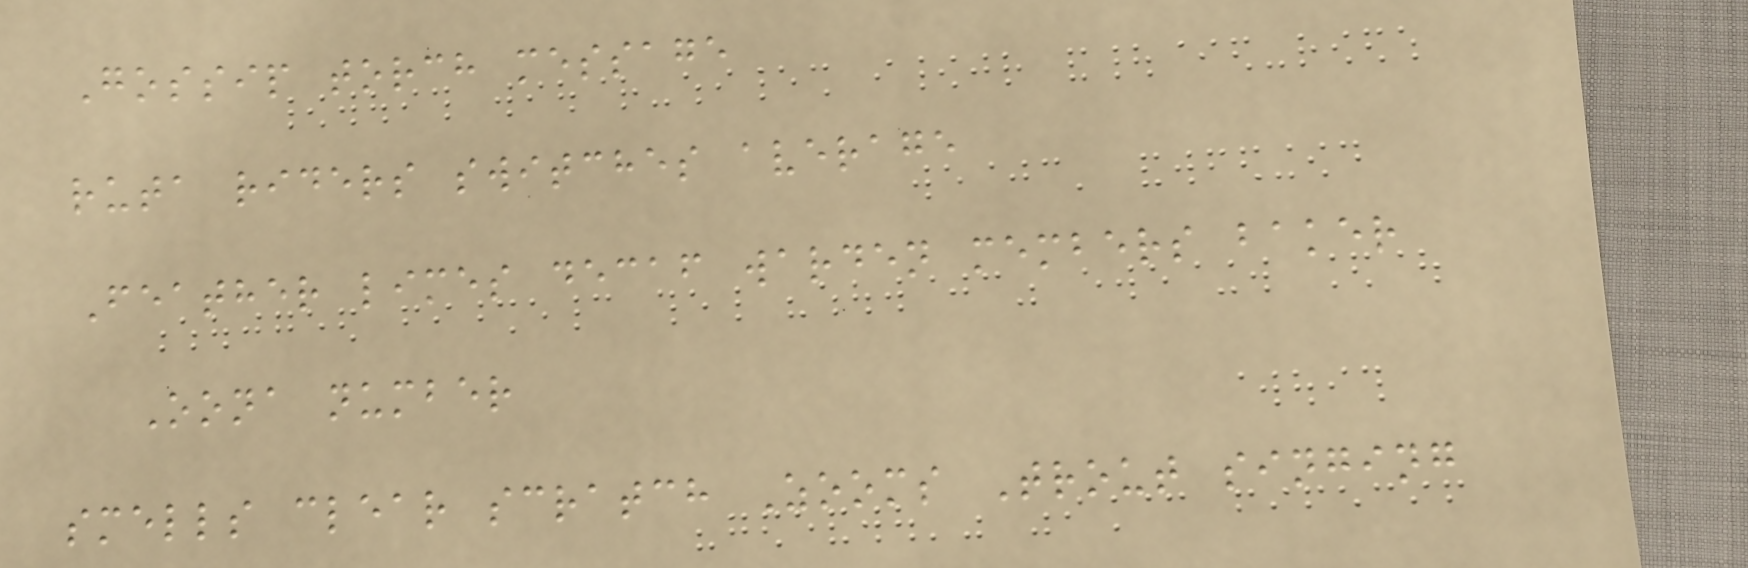Gossip torch message
ruta riders switches average
Feather limes decaf warden members baker
Oona number
smells clear scratch Zooms Trout singing
